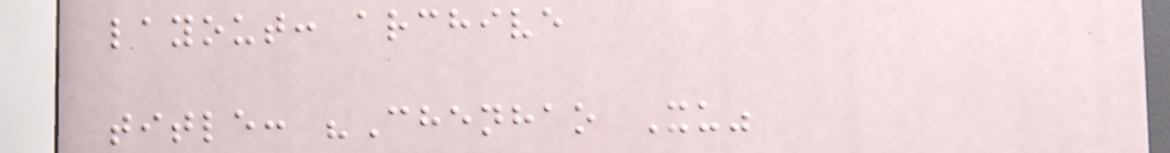layout: archive
title: "Chenhao Xu"
